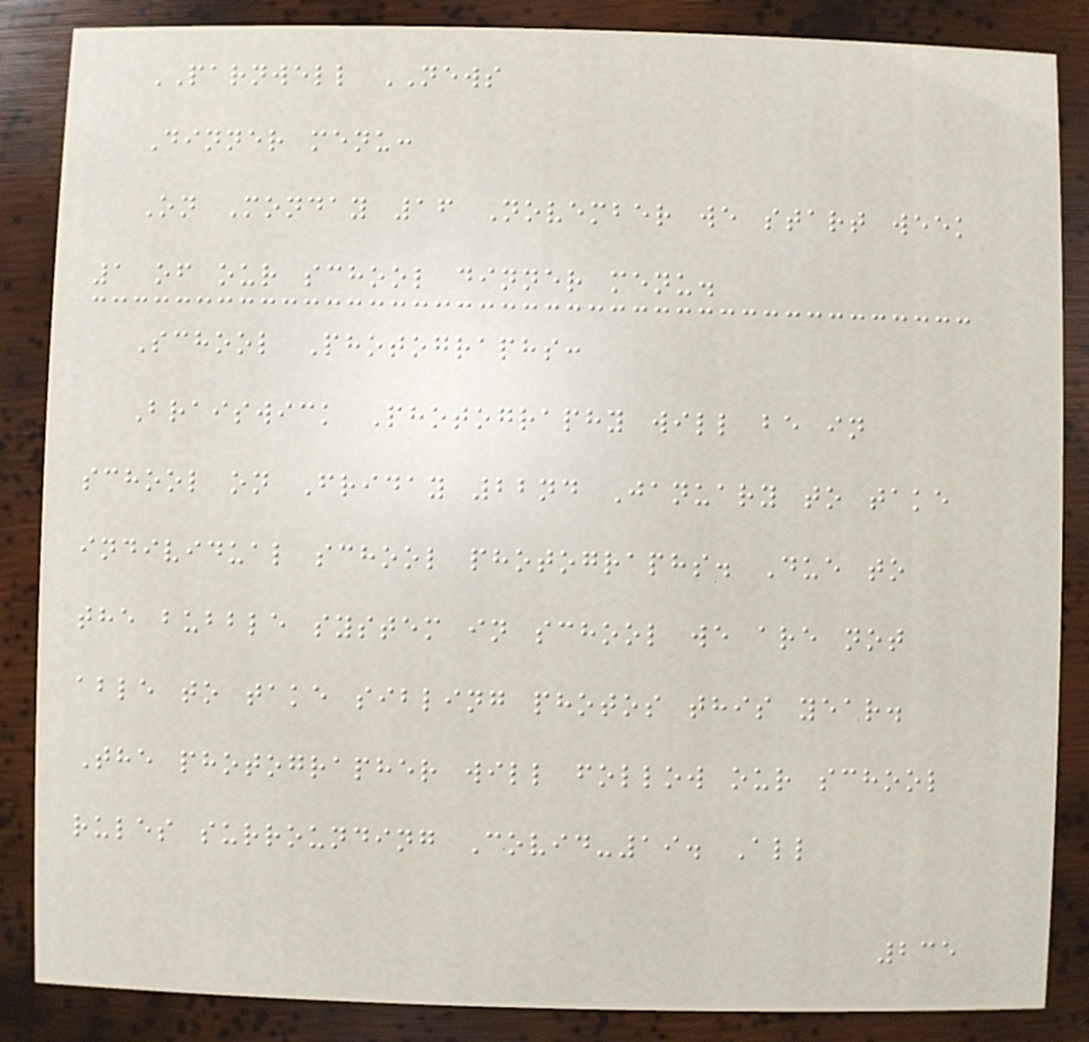PARNWELL NEWS
Dinner menu:
On Monday 16 November we start week
1 of our school dinner menu.
School Photographs:
Braiswick Photography will be in
school on Friday 22nd January to take
individual school photographs. Due to
the bubble system in school we are not
able to take sibling photos this year.
The photographer will follow our school
rules surrounding Covid-19. All
235
